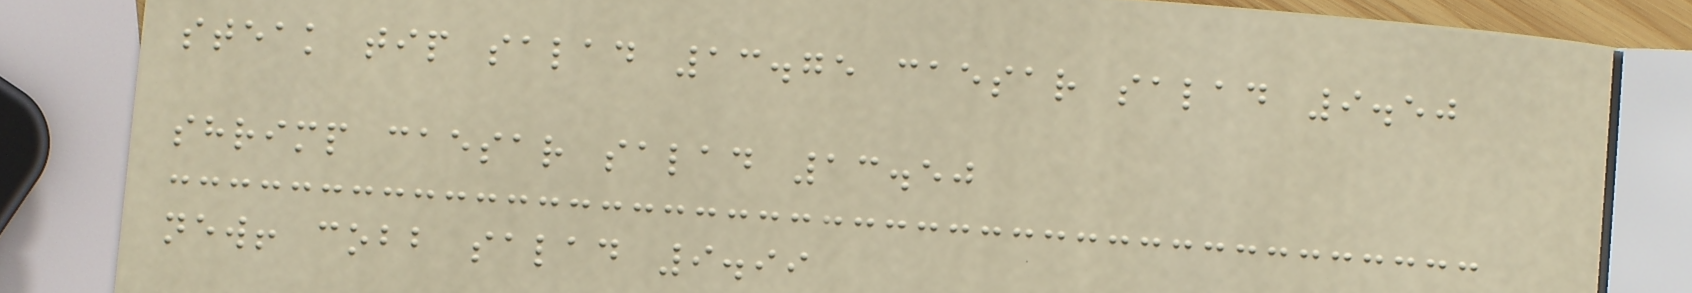steak tip salad 13.75 caesar salad 9.50
shrimp caesar salad 13.50
new! cobb salad 9.99
